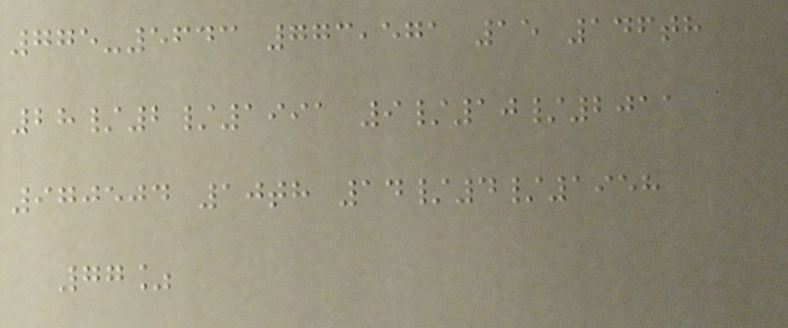775-5643 773,571 15 146th
28/2/1991 9/10/2011
970504 10th 14/4/1958
77%
